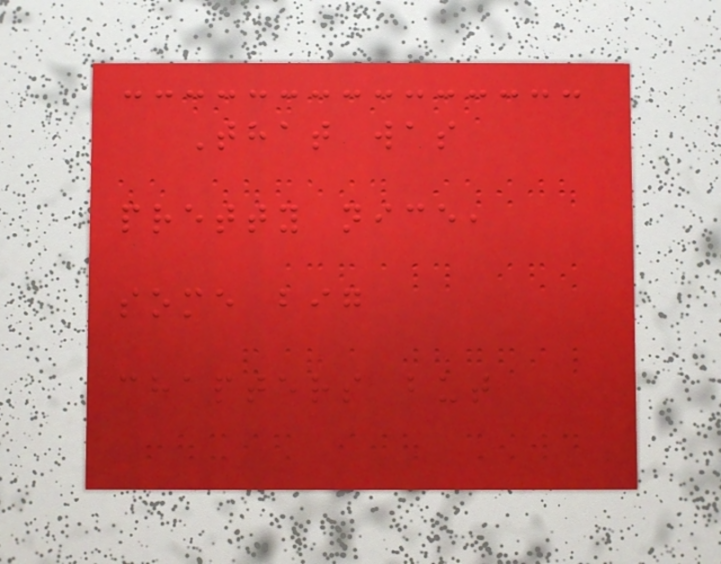That was
pretty nice,
some big
chapters but
